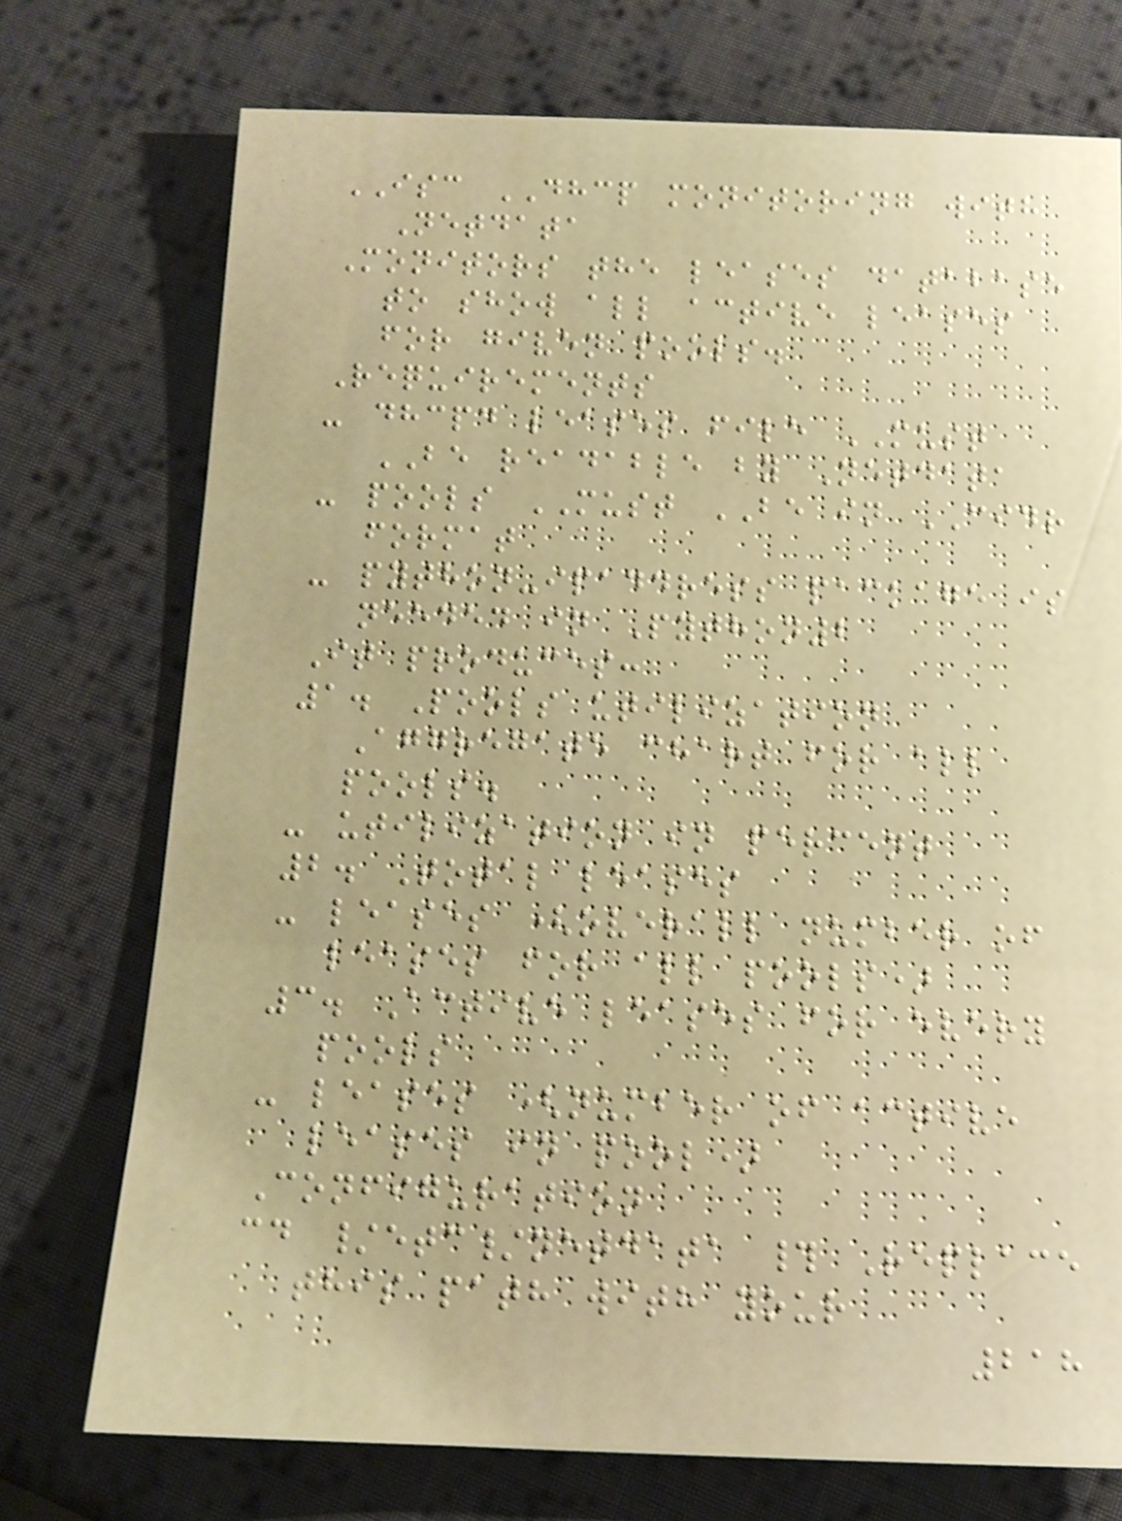ISC DHCP monitoring with
Netdata
Monitors the leases database
to show all active leases
for given pools.
Requirements
- dhcpd leases file MUST
BE readable by Netdata
- pools MUST BE in CIDR
format
- python-ipaddress package is
needed in Python2
It produces:
1. Pools utilization
Aggregate chart for all
pools.
- utilization in percent
2. Total leases
- leases (overall number of
leases for all pools)
3. Active leases for every
pools
- leases (number of active
leases in pool)
Configuration
cd /etc/netdata # Replace
this path with your
218
